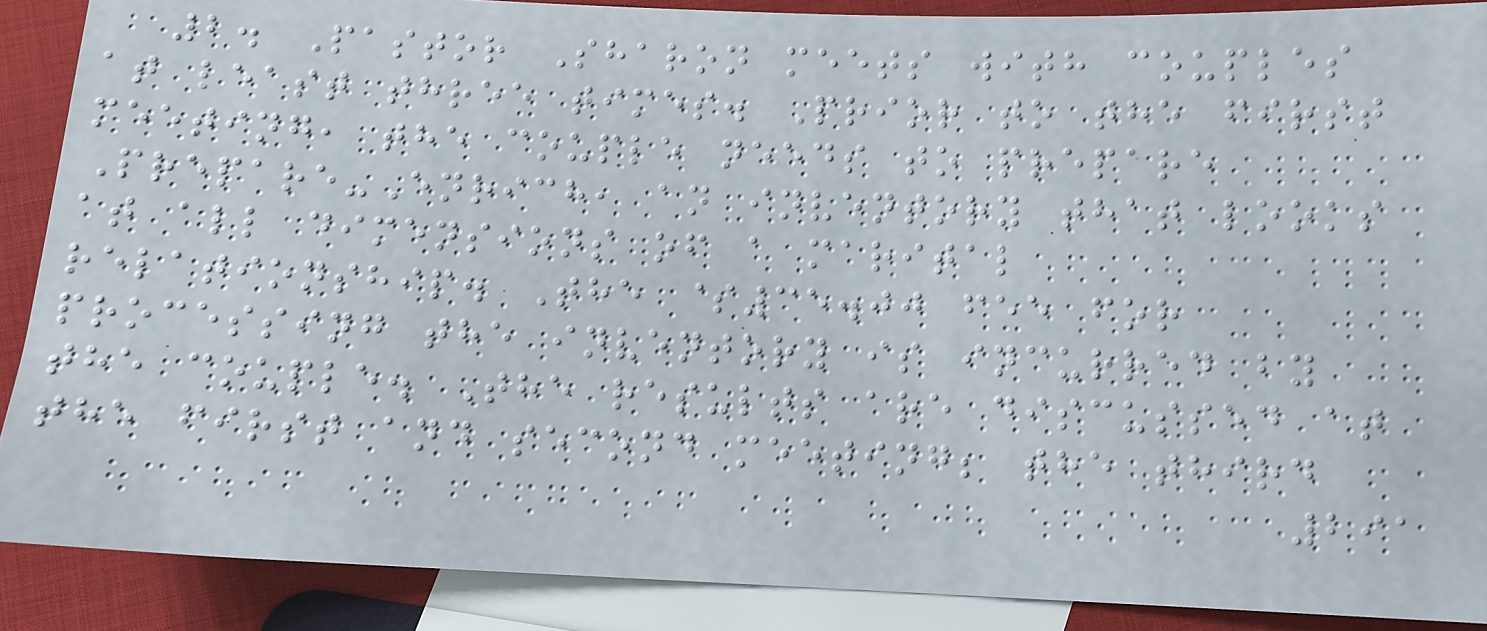2. Pastor Sharon meets with couples
at least three times. Prior to the first
meeting, the couple needs to prepare
Prepare-Enrich, an inventory that looks
at all dimensions of a marital
relationship. The $35.00 fee for
processing the inventory is incurred by
the couple. The results are discussed at
the first and second meeting; the third
291
